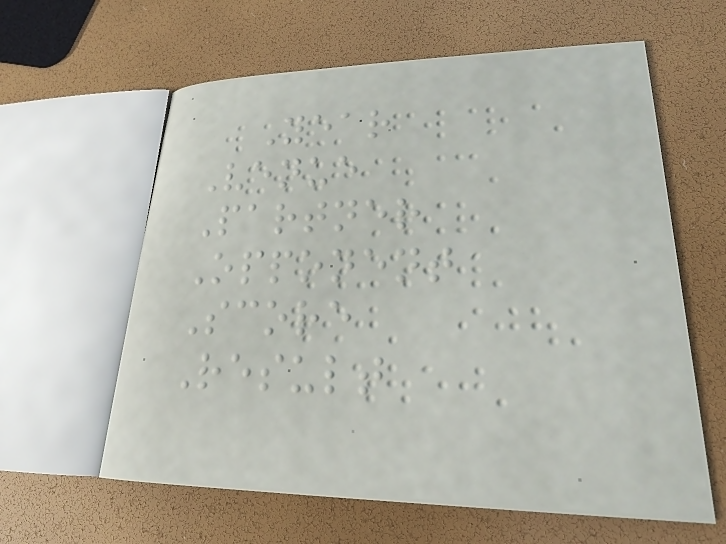Year
Venue
Partner
Opponent
Score
Result
